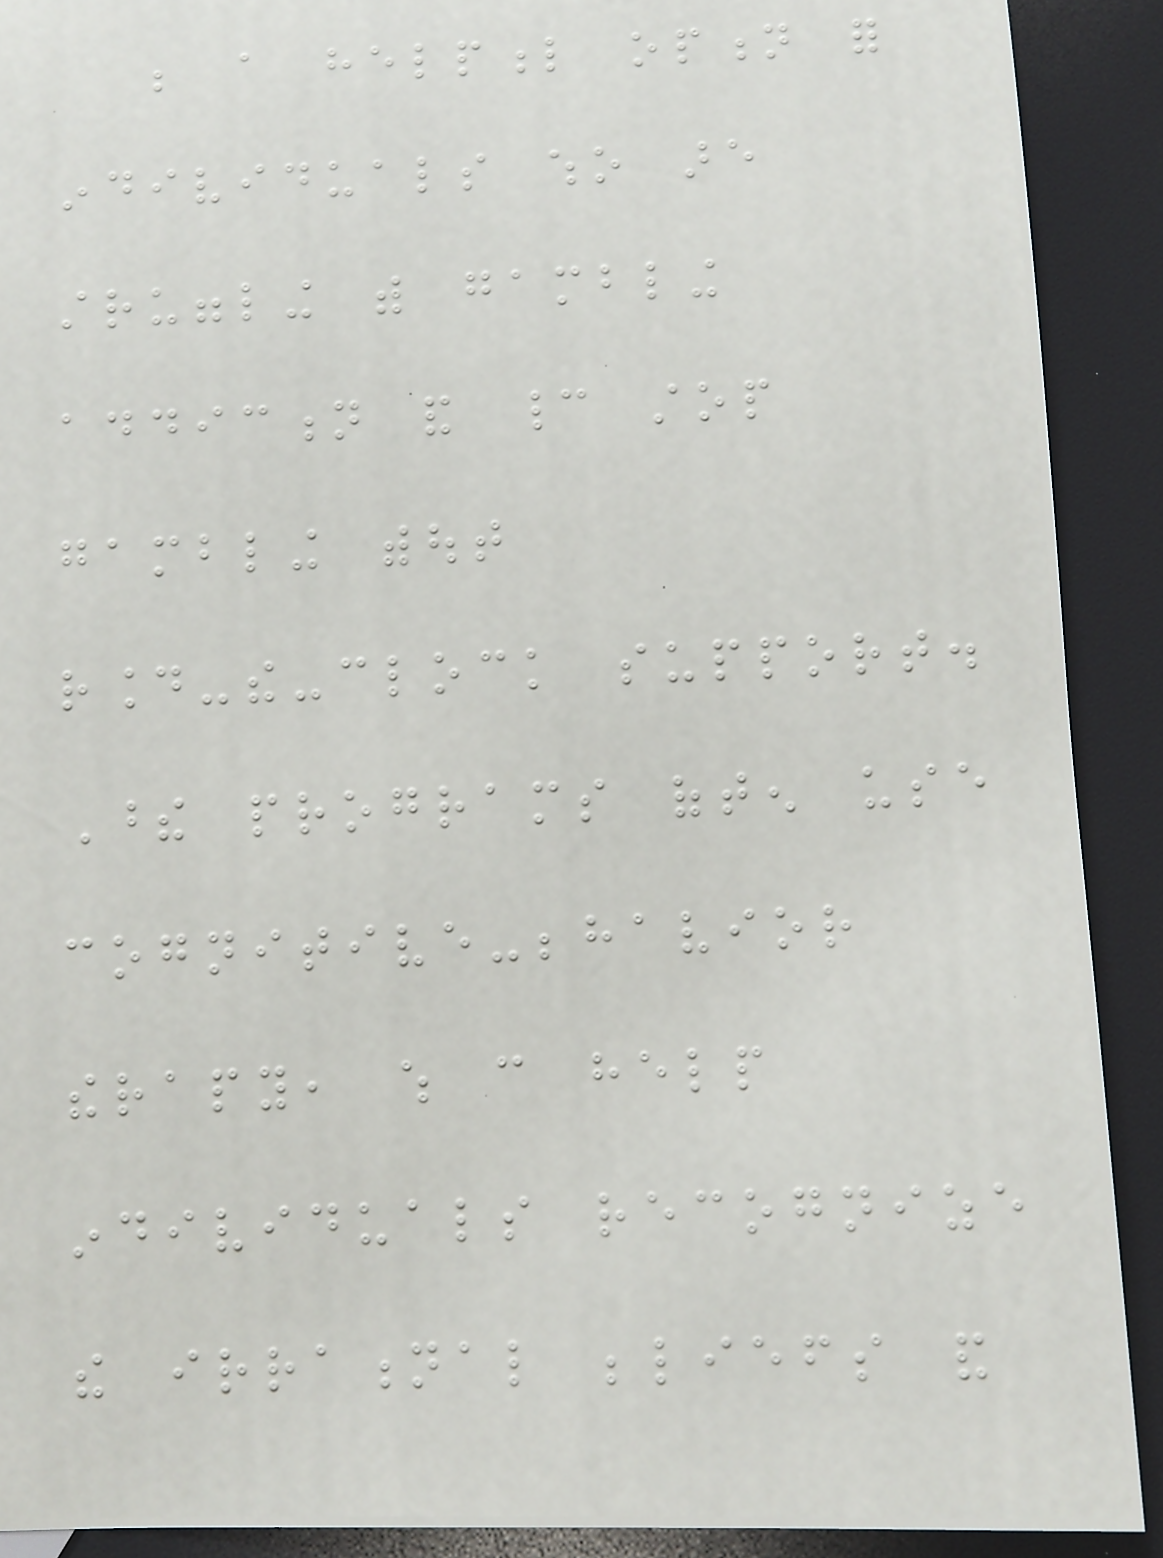be a helpful option for
individuals who are
struggling with gambling
addiction and cannot stop
gambling without
round-the-clock support.
These programs often use
cognitive-behavior
therapy, which can help
individuals recognize
the irrational beliefs and
